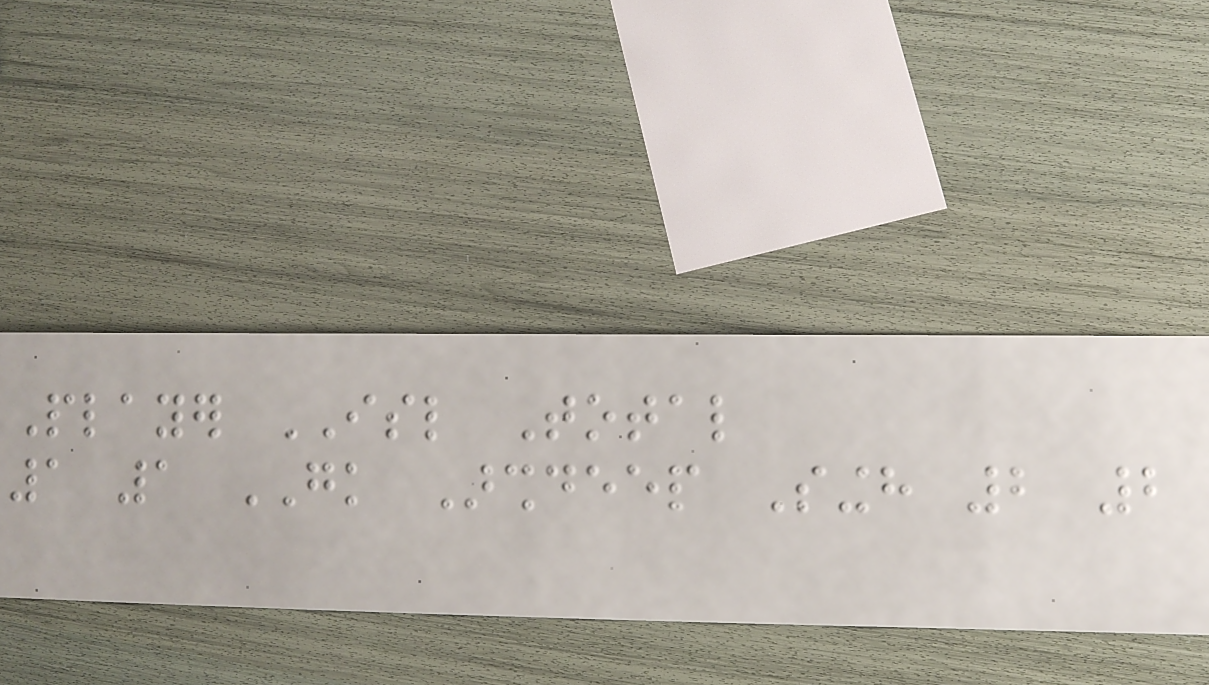Player ISL Total
1 1 GK Arshdeep Singh 2 2
